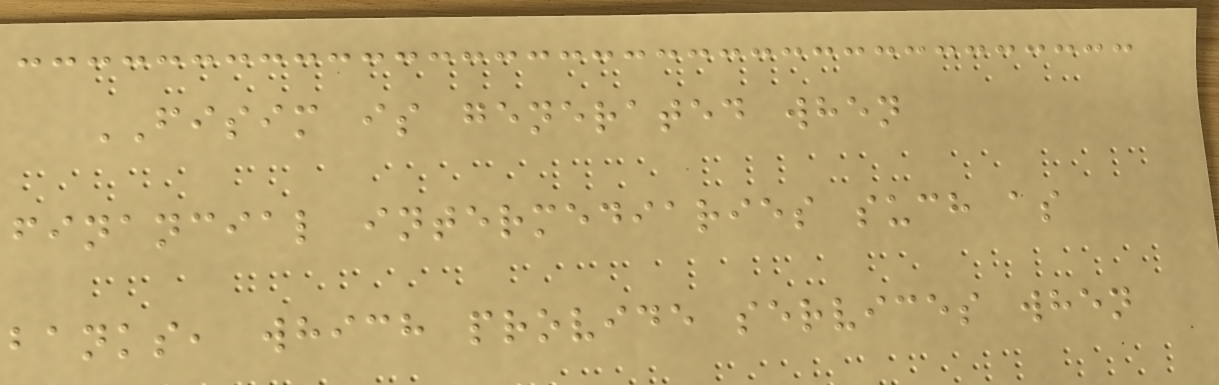FISIM is generated when
financial intermediaries such as
banks, which provide services when
